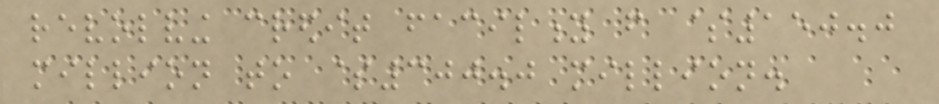revolving credit facility from $150.0
million to $300.0 million.
